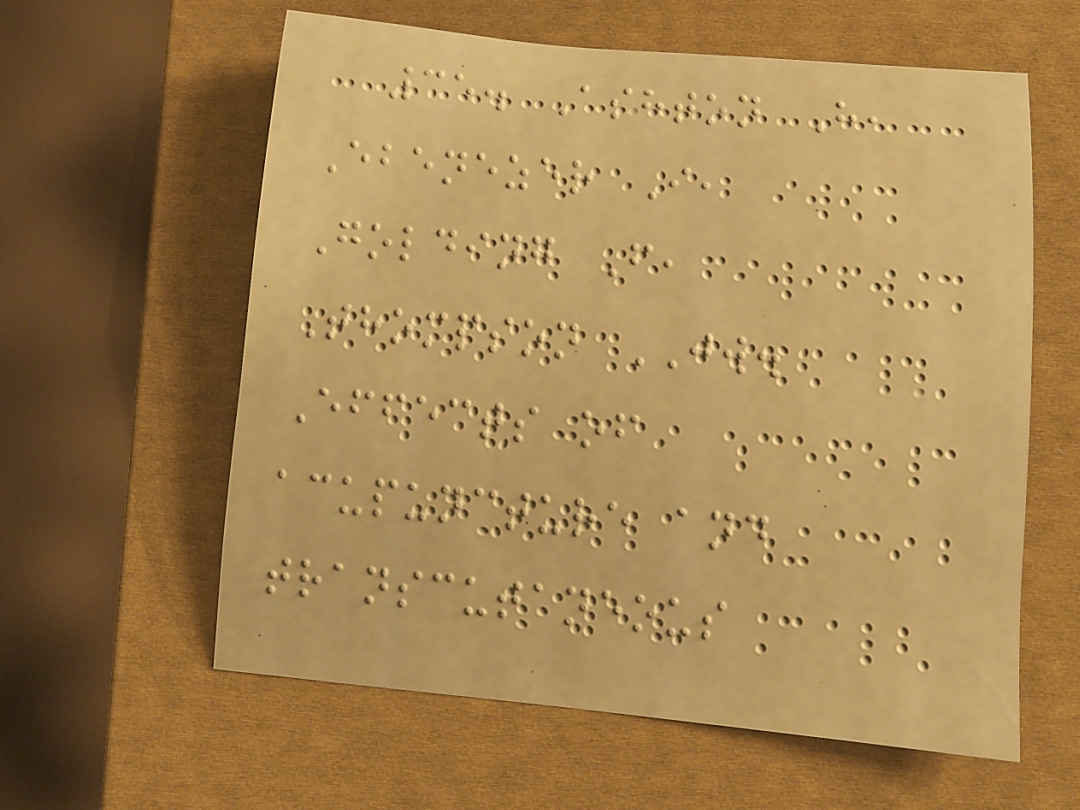35. Ashton H,
Ebenezer I,
Golding F,
Thompson JW.
Effects of
acupuncture and
transcutaneous
